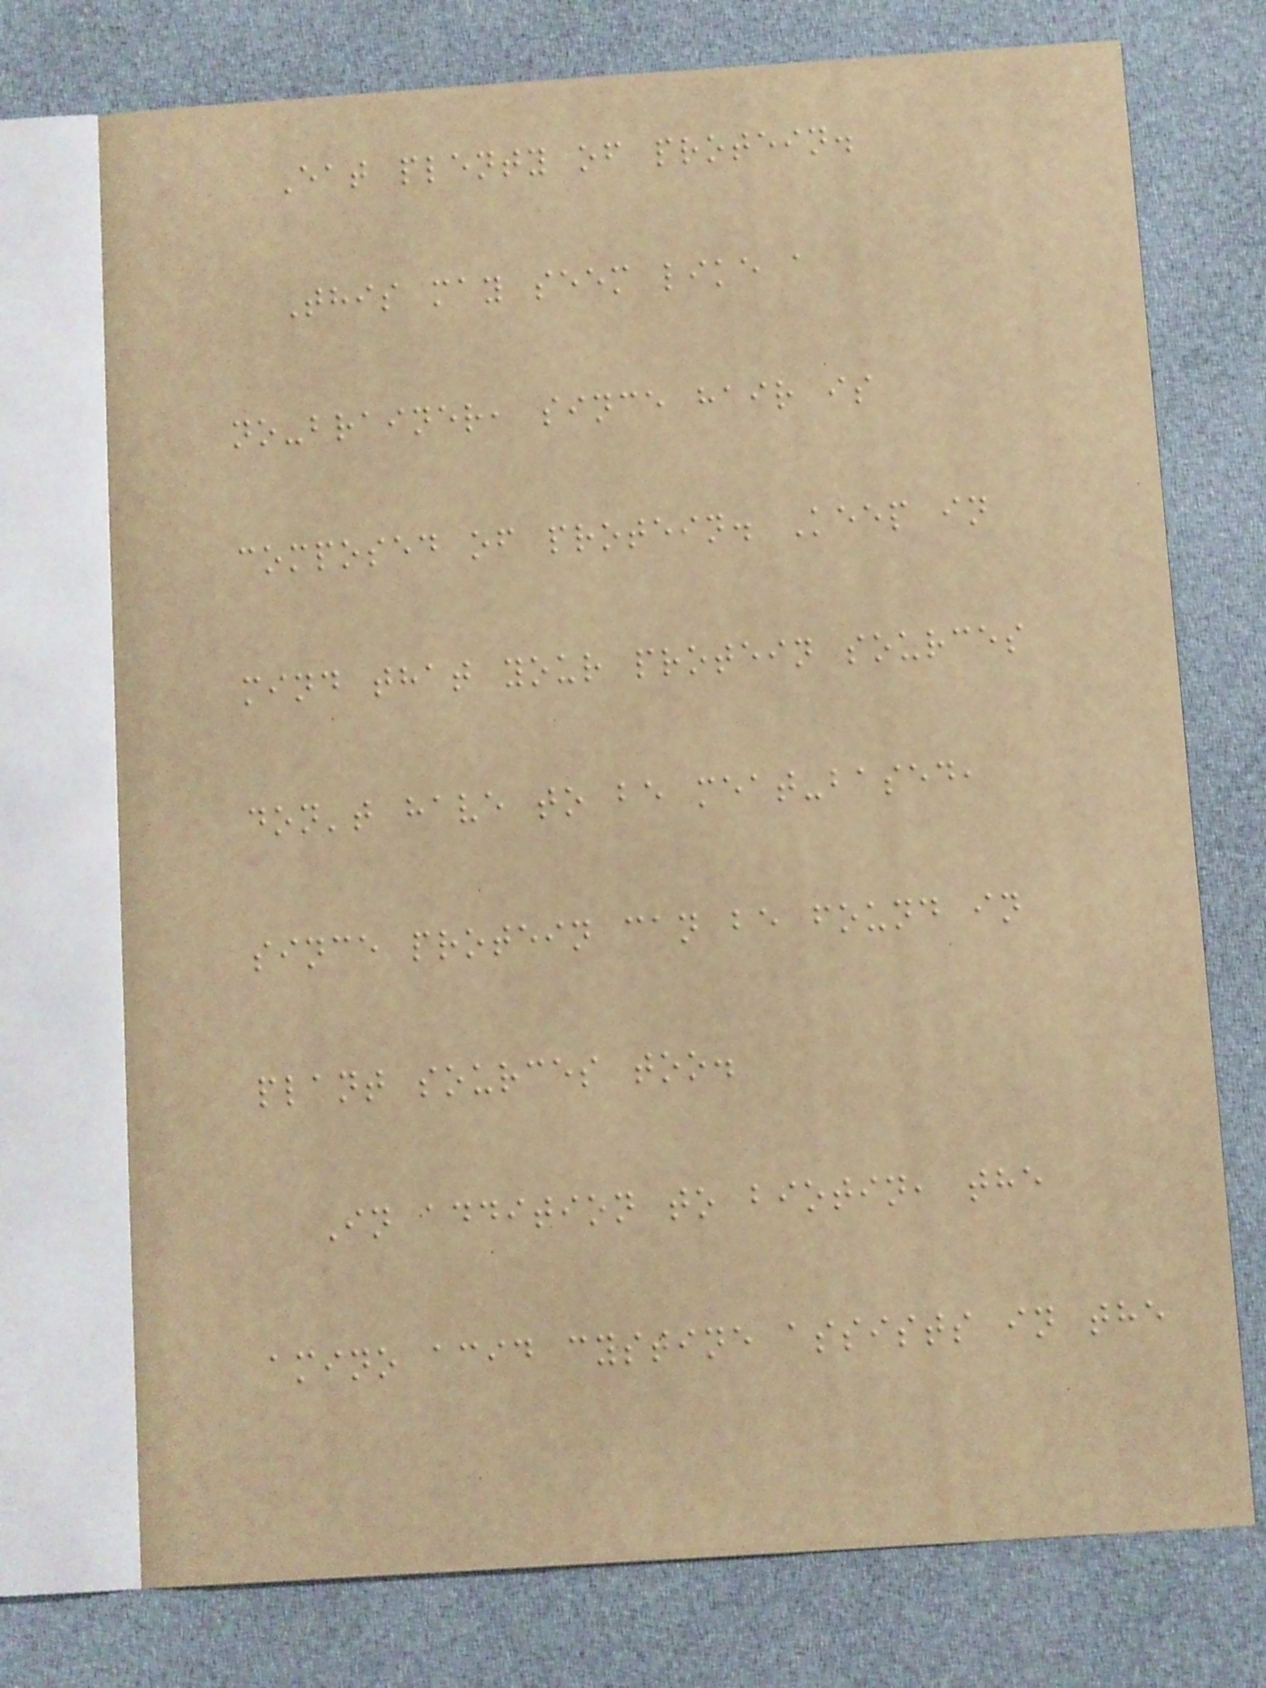Eat plenty of protein.
This may seem like a
no-brainer, since hair is
composed of protein. Keep in
mind that your protein sources
don't have to be meat-based,
since protein can be found in
plant sources too.
In addition to biotin, the
amino acid cystine assists in the
